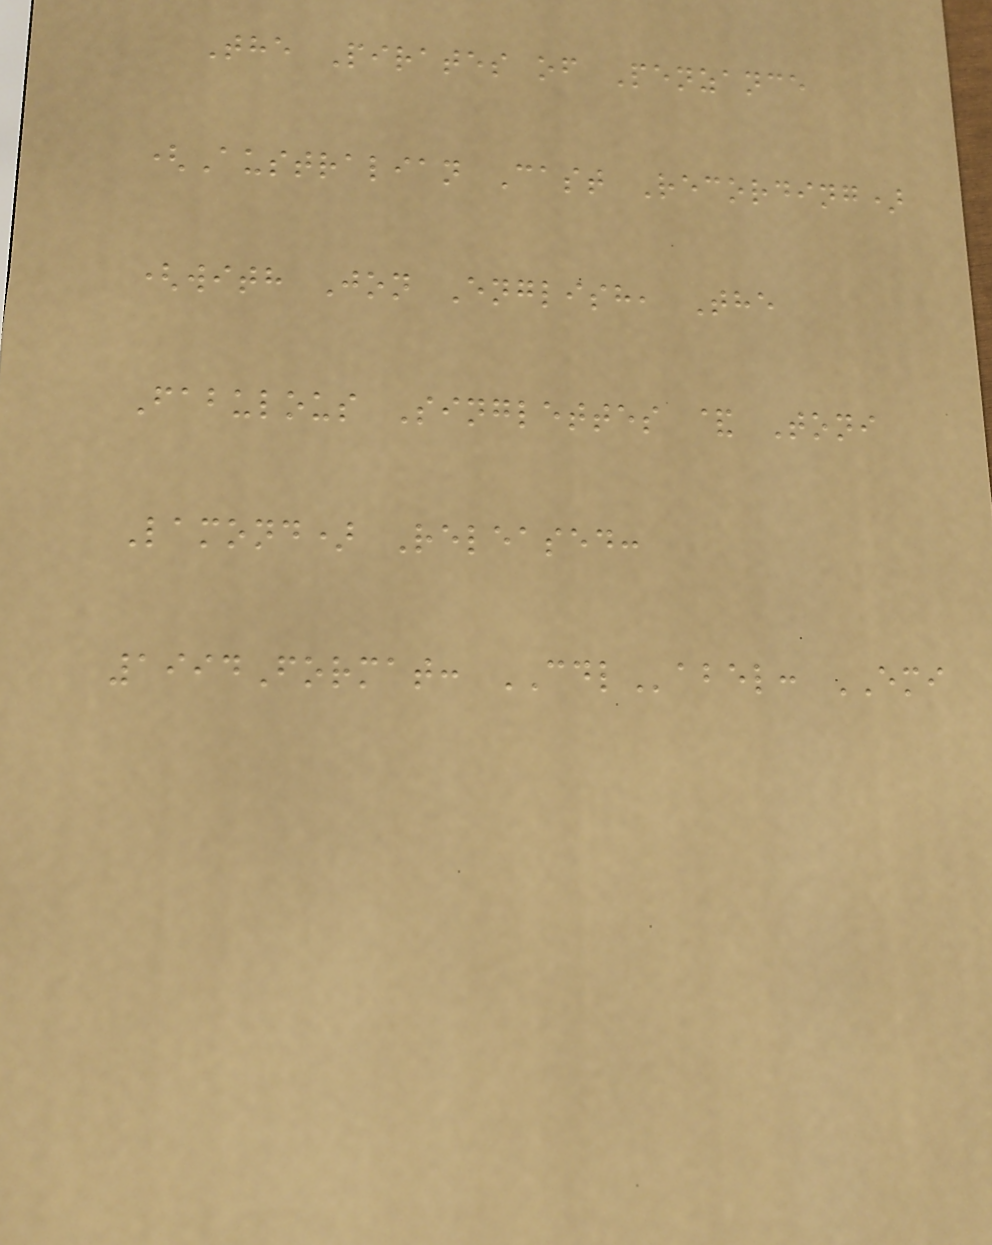The Pirates of Penzance
(Australian Cast Recording)
(with Jon English, The
Fabulous Singlettes & Toni
Lamond) Released:
1994Format: CDLabel: EMI
